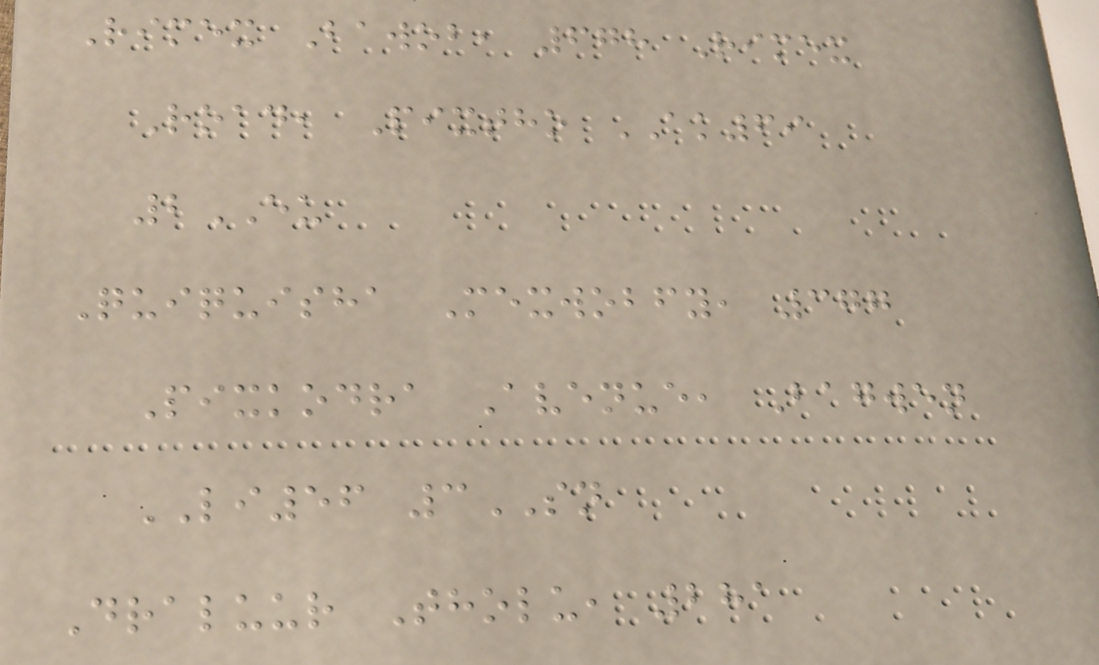Rimex Bawob, 678 Rimex
Road, Pixtho AK69
2EU
Quiquisha Mexwobfy, 377
Pixkodra Avenue, Bagwen
LI56 3SN
Draluur Tholu, 281
